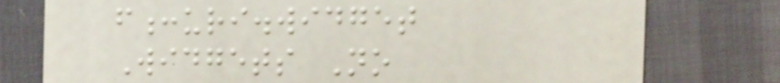f:uri.widget
Widgets No
